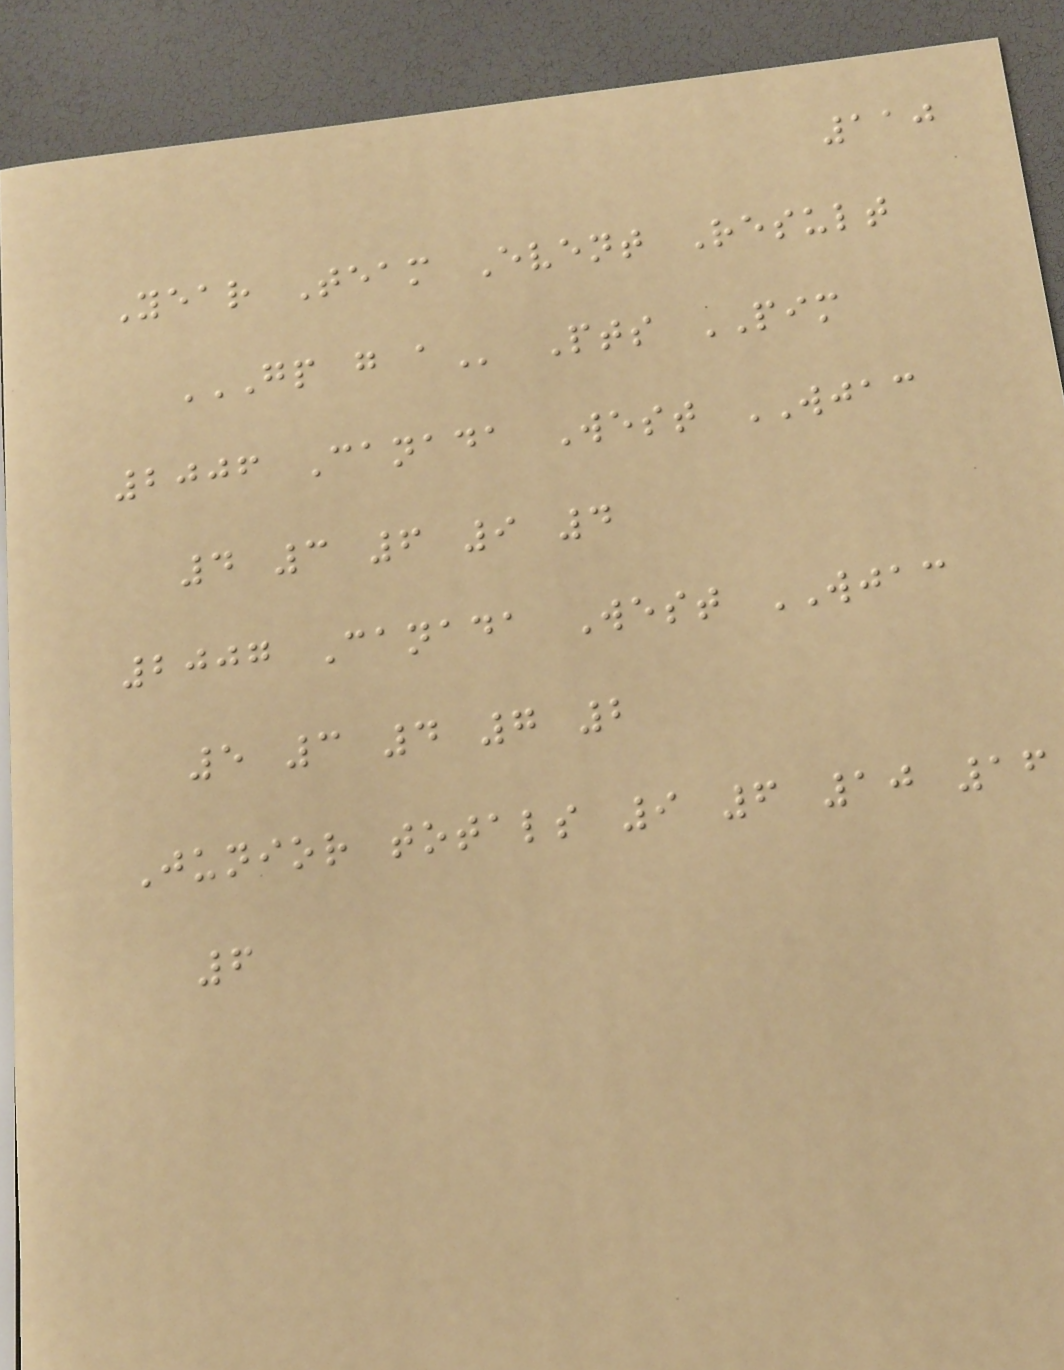110
Year Team Event Result
GP G A Pts PIM
2006 Canada West WJAC
4 3 6 9 4
2007 Canada West WJAC
5 3 4 7 2
Junior totals 9 6 10 16
6
